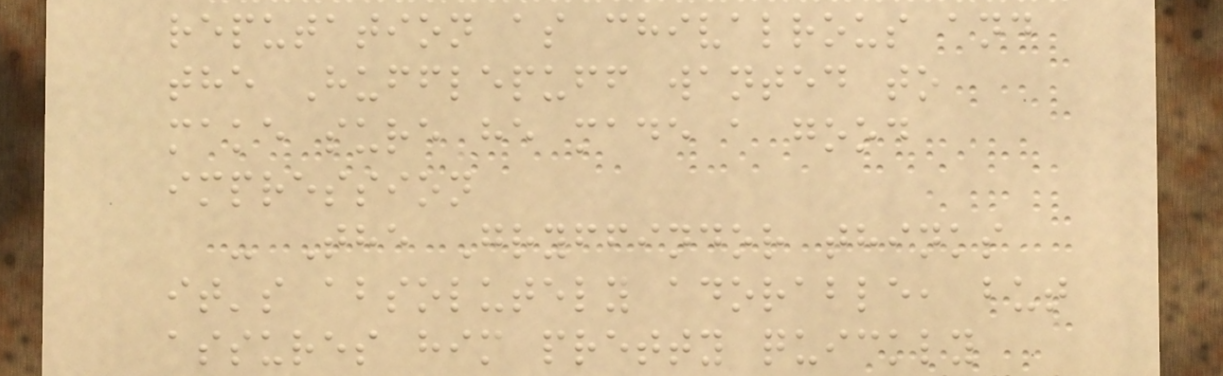reputation as chivalrous and
the Hufflepuff wanted to
make sure he made a good
impression
- The Gryffindor thinks
it's absolutely adorable, but
assures him pretty quickly
